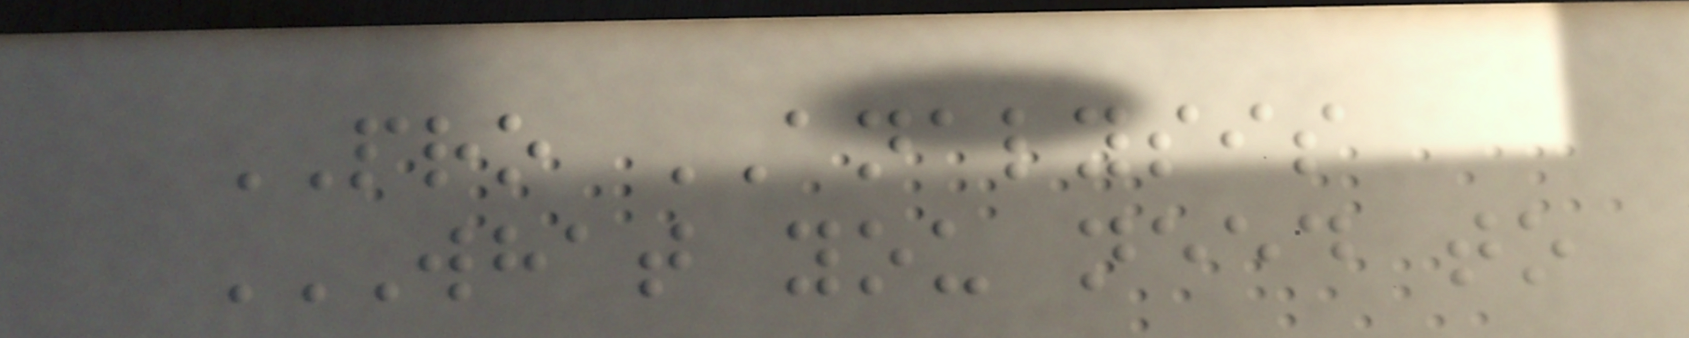PRO ANALYSIS
WHAT YOU NEED TO
